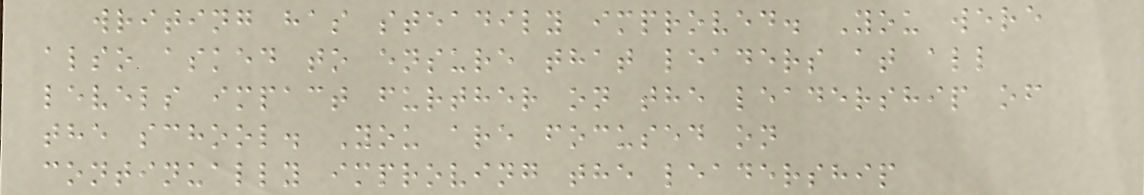writing has steadily improved. You were
also asked to ensure that leaders at all
levels impact further on the leadership of
the school. You are focused on
continually improving the leadership
